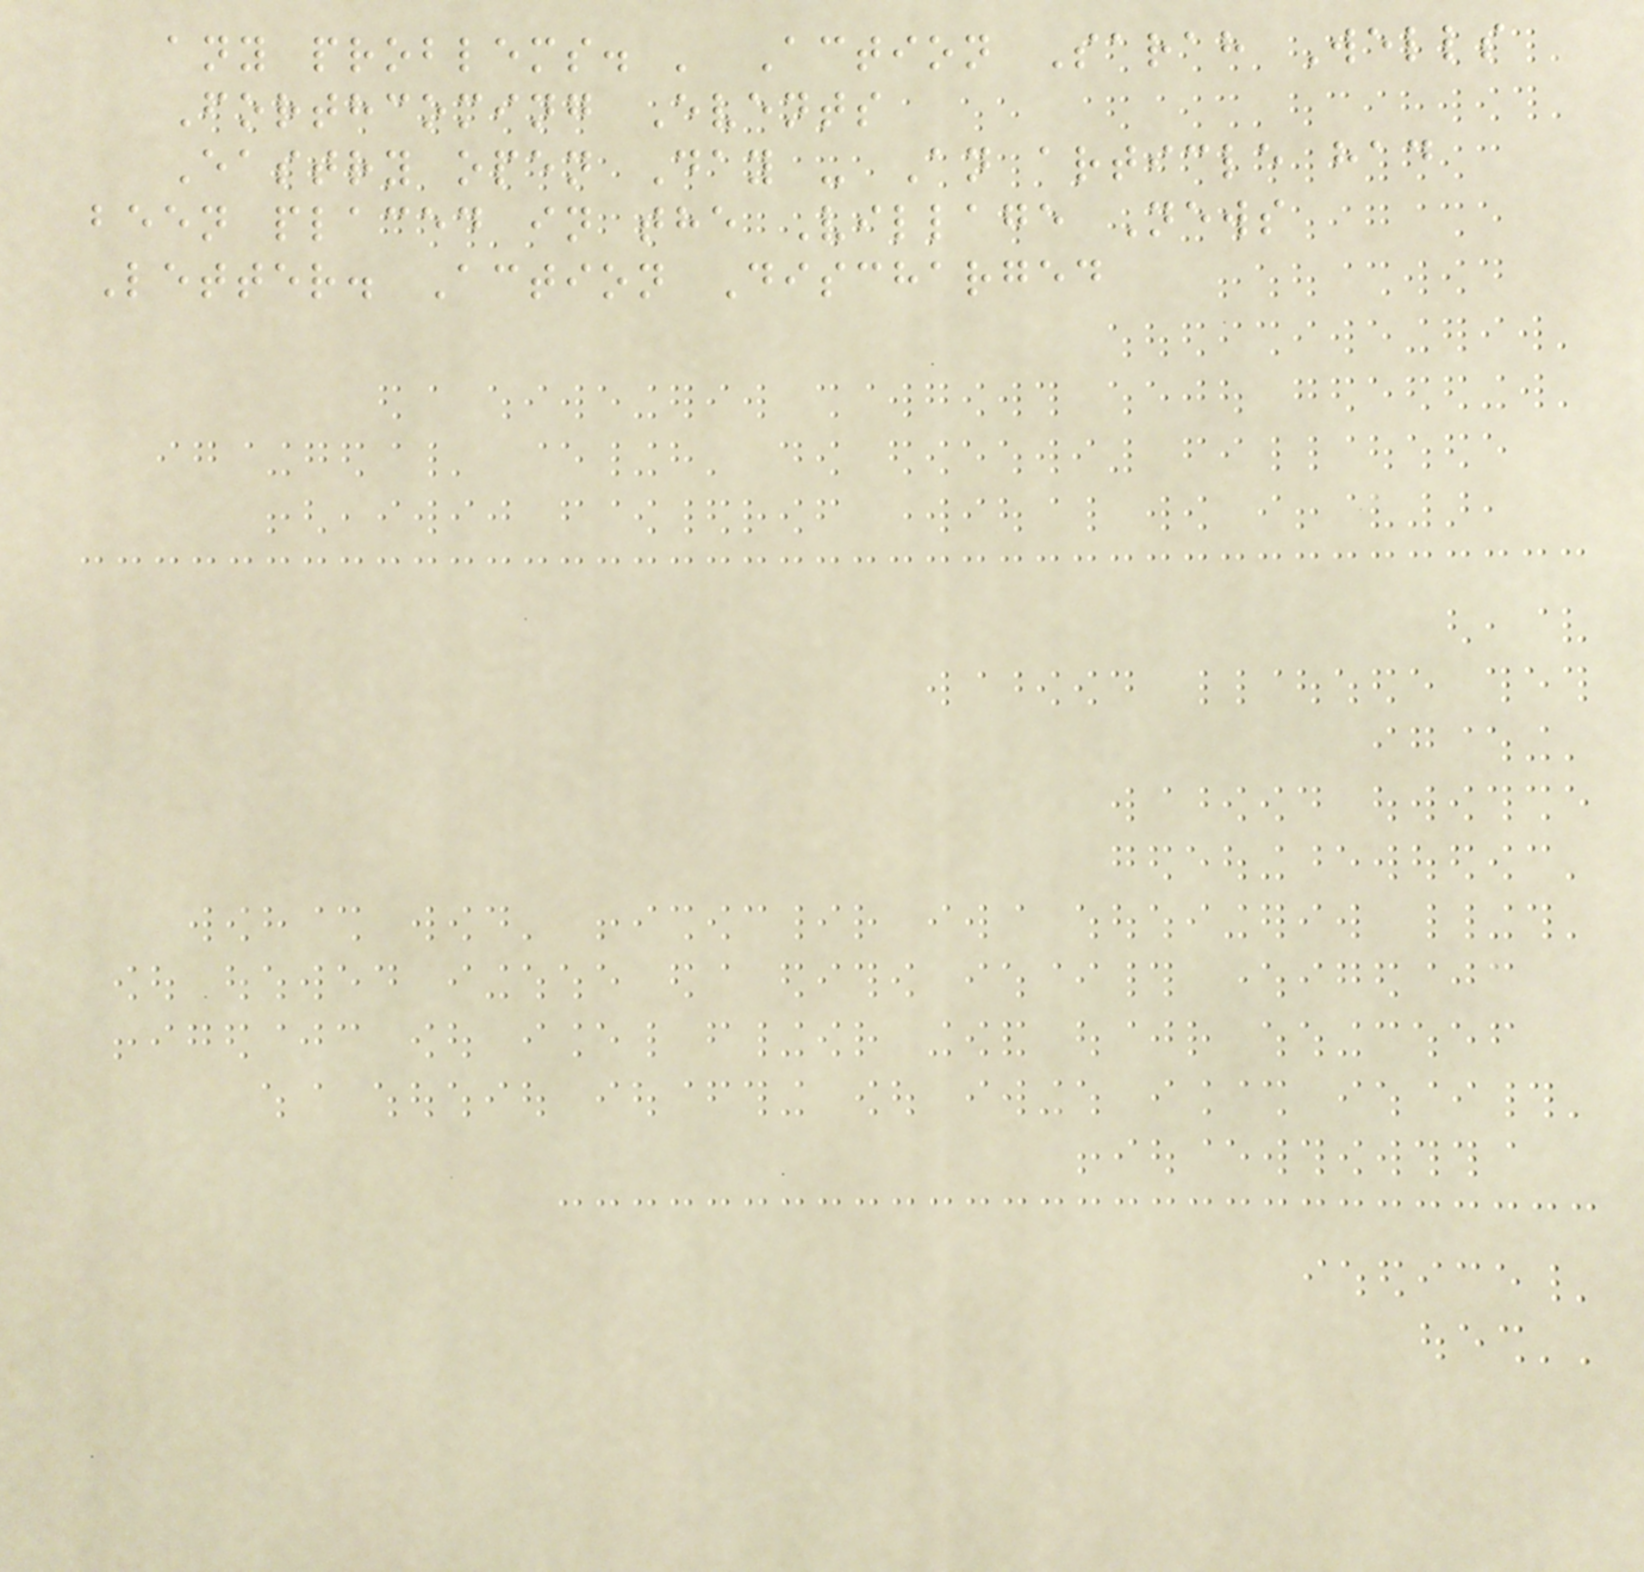any problems. ' Action Sarah Wells
Forthcoming Events
Eastry open Day - An article had
been placed in the Village News
Letter. Action Discharged
